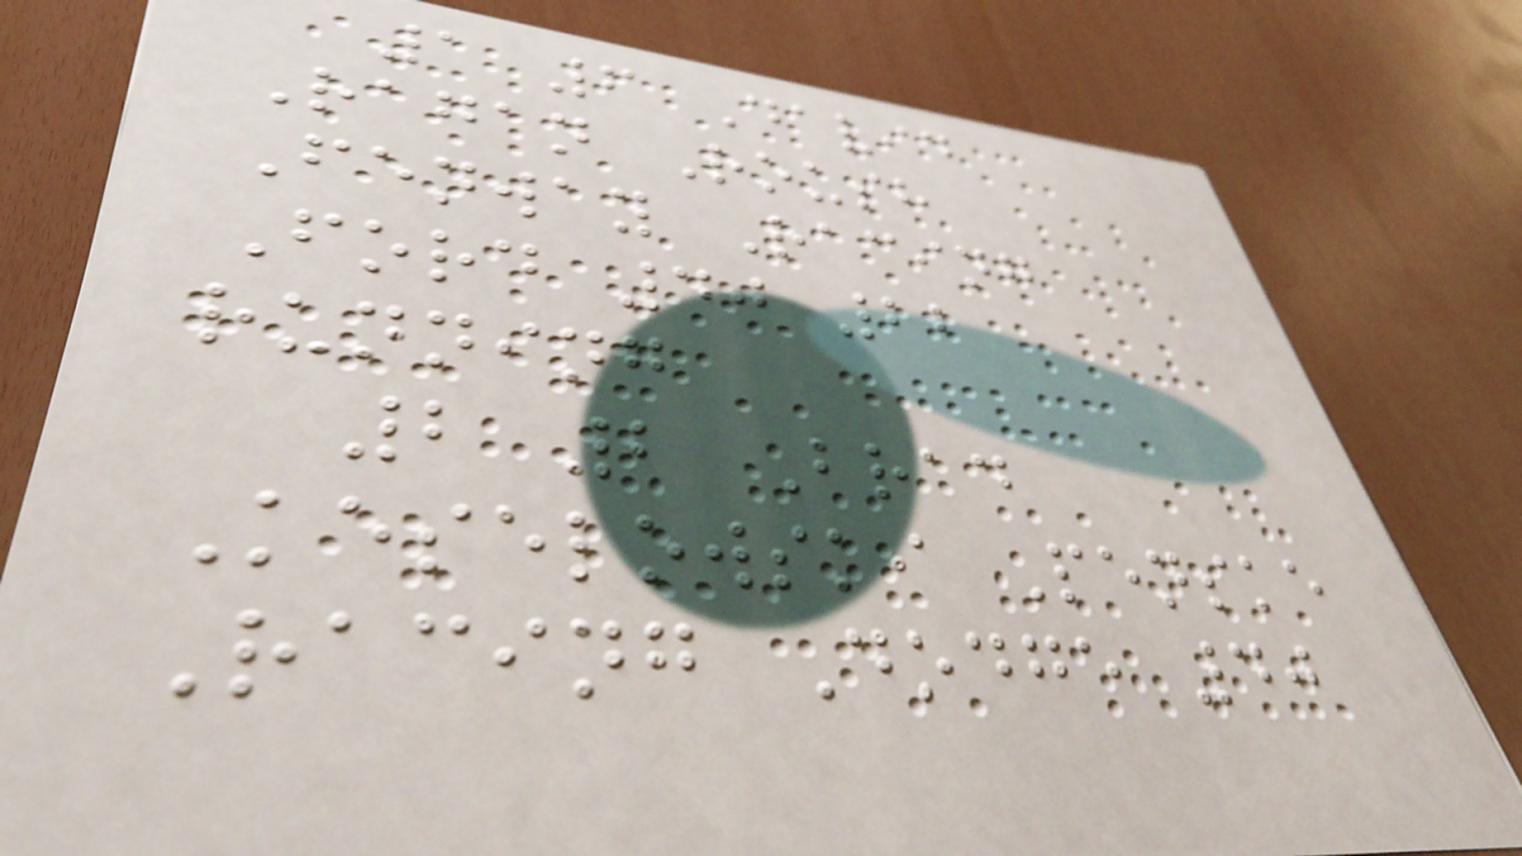1 6 David
Ragan Roush
Fenway Racing
Ford 40 22
running
2 2 Brad
Keselowski Penske
Racing Dodge 40
